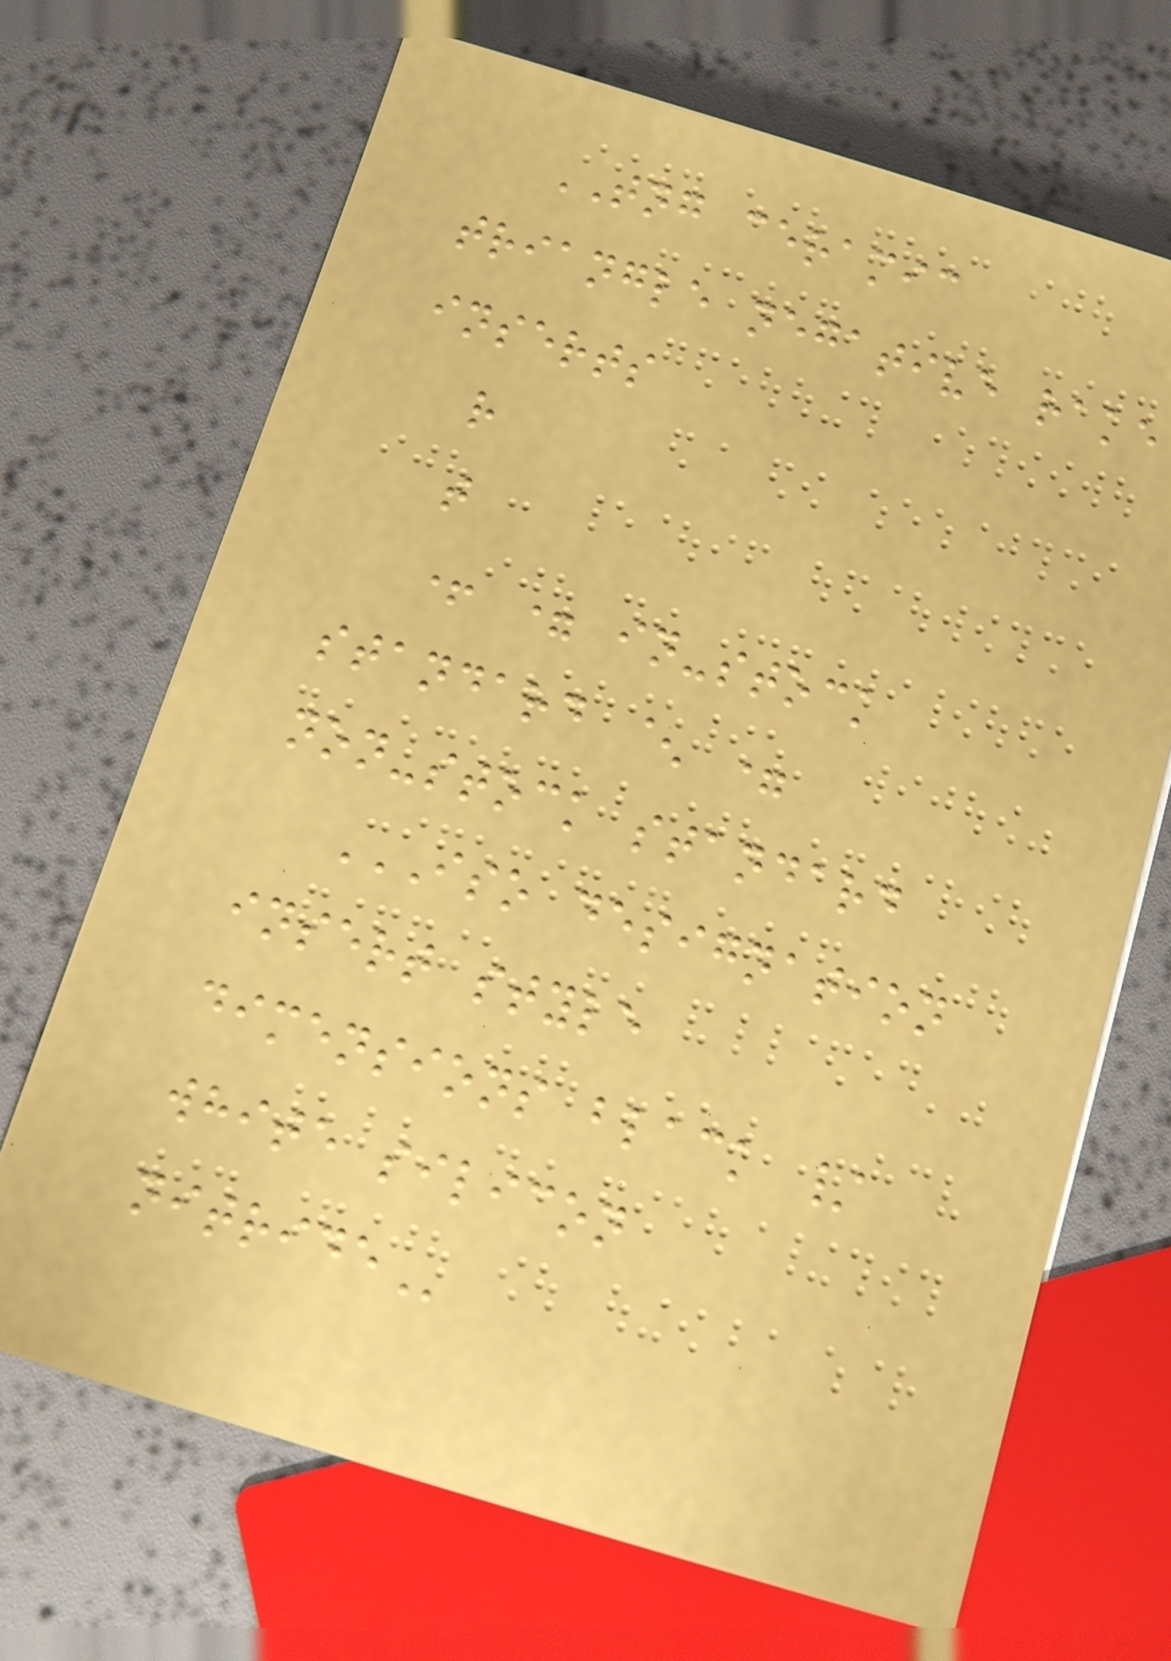TNG ceramic
triangle negative rake
inserts
r
t
+ = in-stock
standard ^ =
non-stock standard
ISO DESIGNATION
INSERT STYLE
DIMENSIONS BLACK /
WHITE SILICON
NITRIDE
